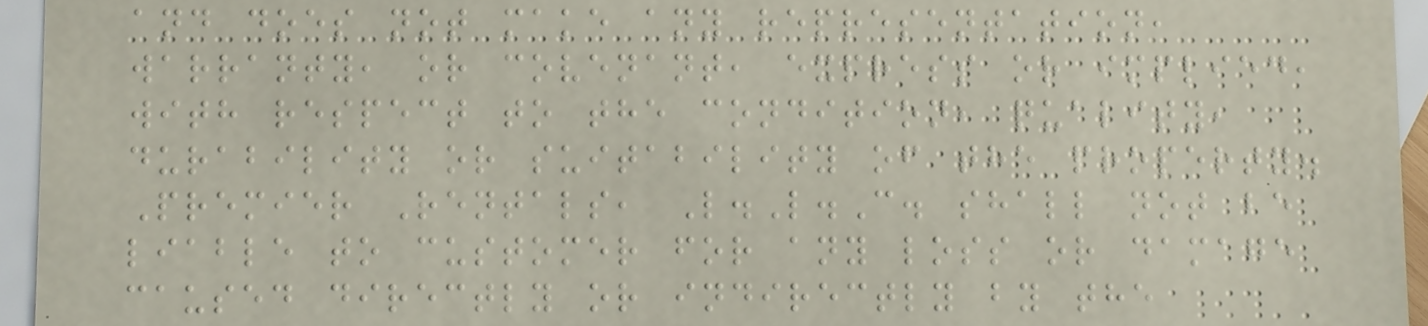and does not make any representation,
warranty, or covenant, express or implied,
with respect to the condition, quality,
durability or suitability of the property.
Premier Rentals, L.L.C. shall not be
liable to customer for any loss or damage
caused directly or indirectly by the
